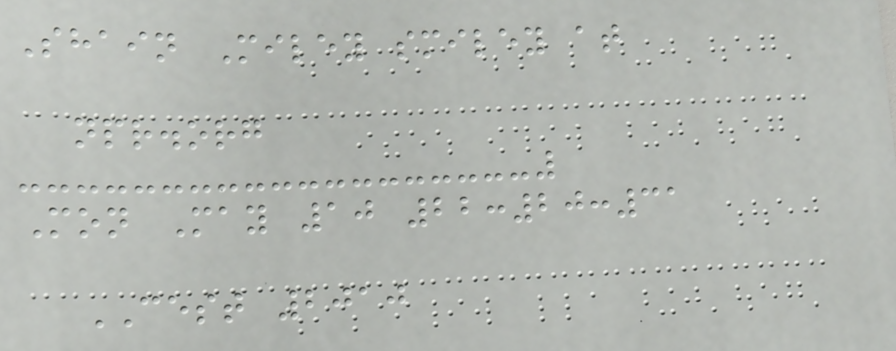Shain Miley smiley at
npr.org
Mon May 10 22:20:31
CEST 2010
